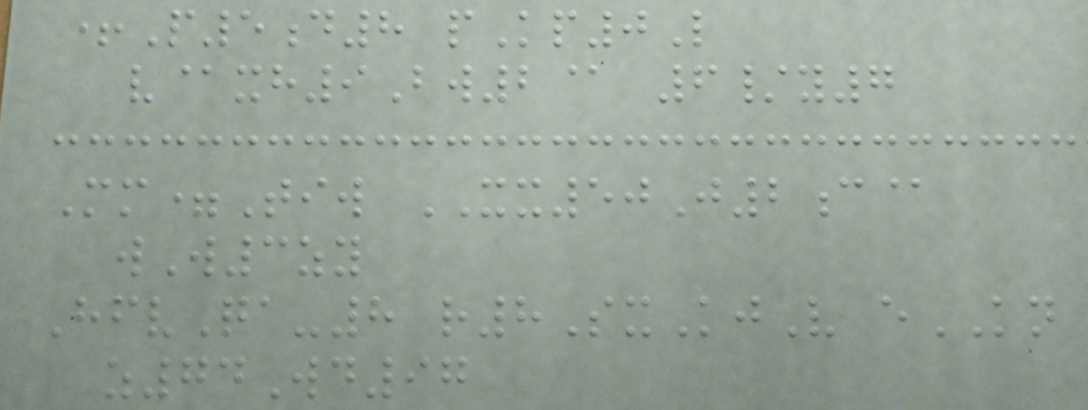+P5d8 pKp0L
v@xh9Bw2@ 6/y7
Mm=Tiw XX50J2c@
wW3zy
HfvQa-8 r8SxKjV eKN
z74Wd97
